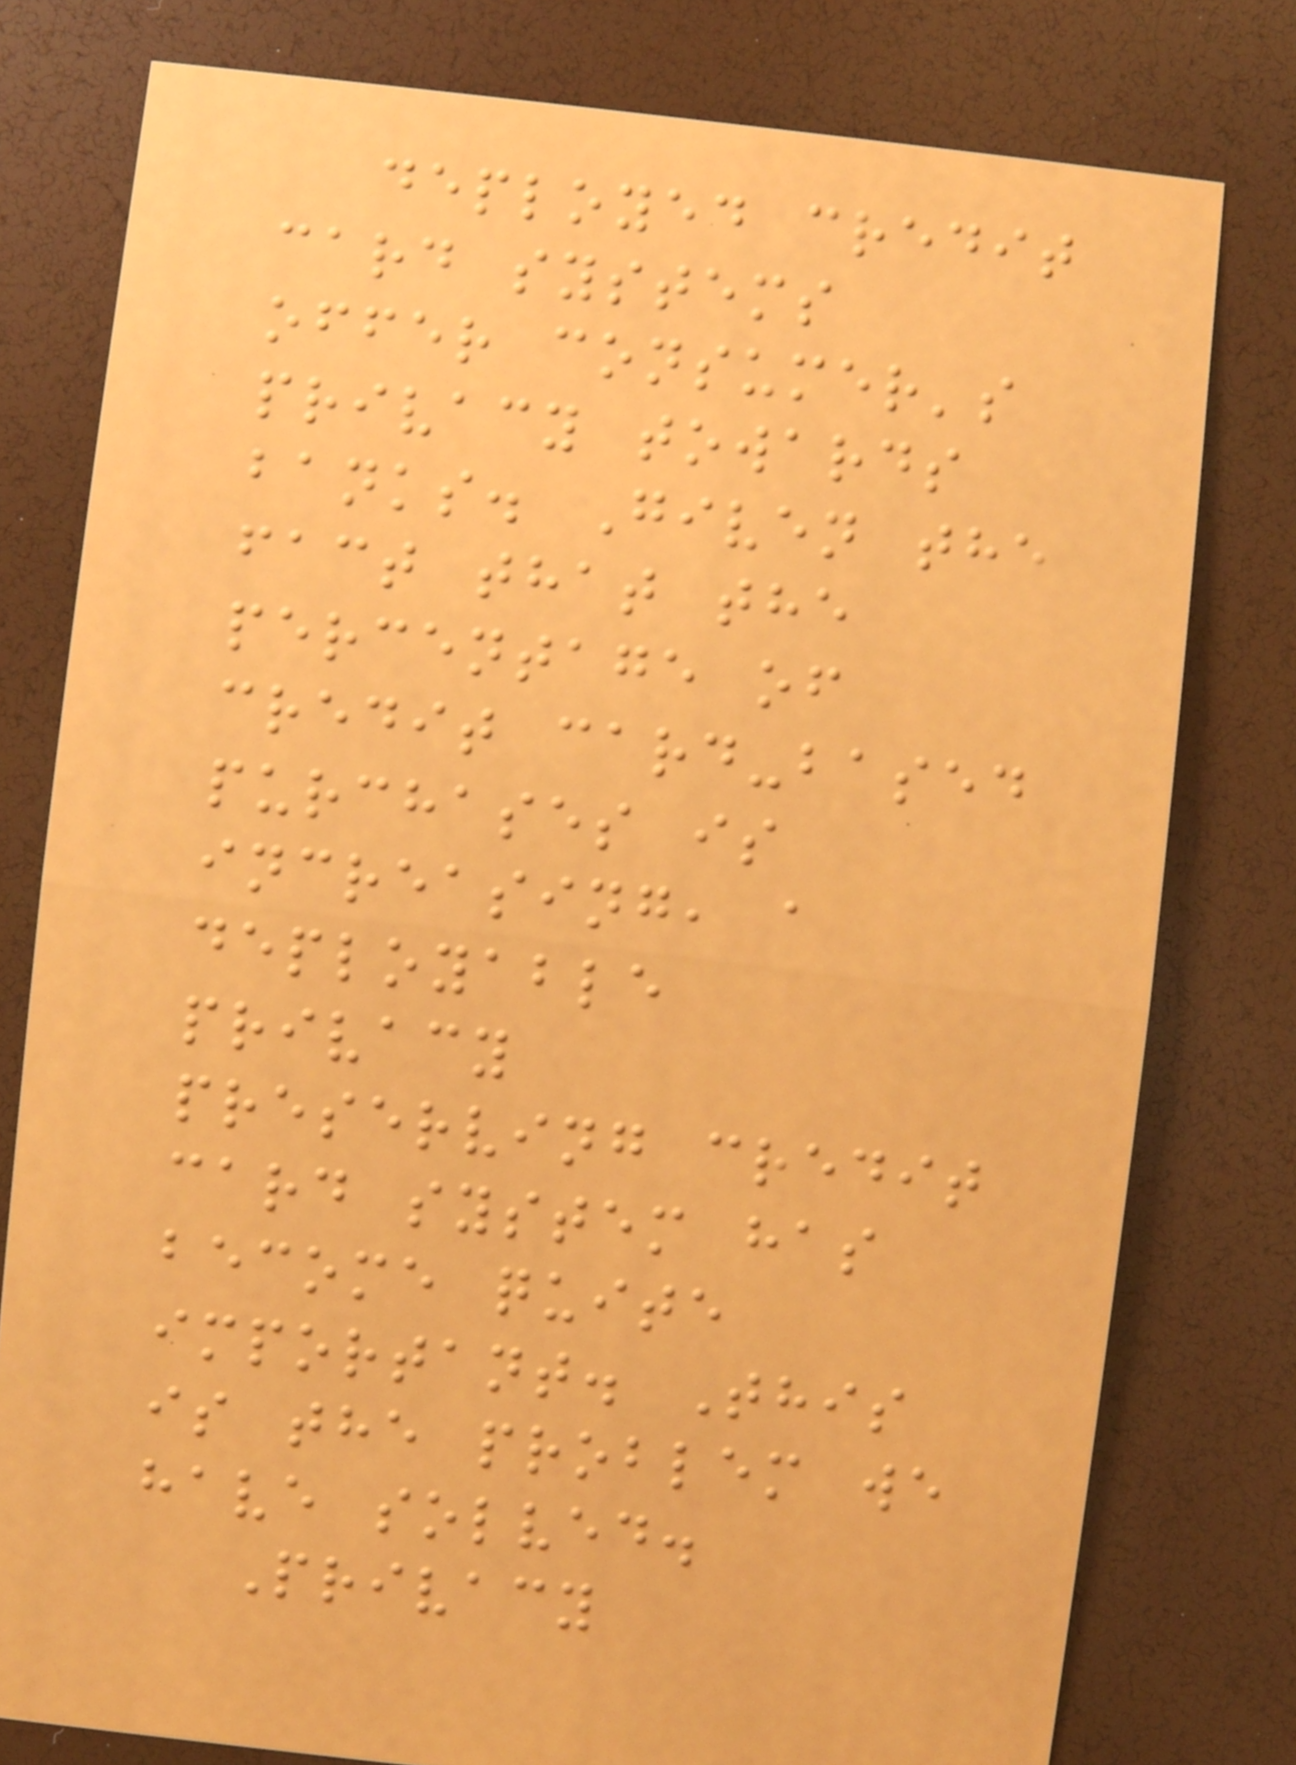deployed credit
card systems
offer consumer's
privacy towards
banks. Given the
fact that the
percentage of
credit card-based
purchases is
increasing, a
deployable
privacy
preserving credit
card system has
become quite
important. This
is the problem we
have solved.
Privacy
